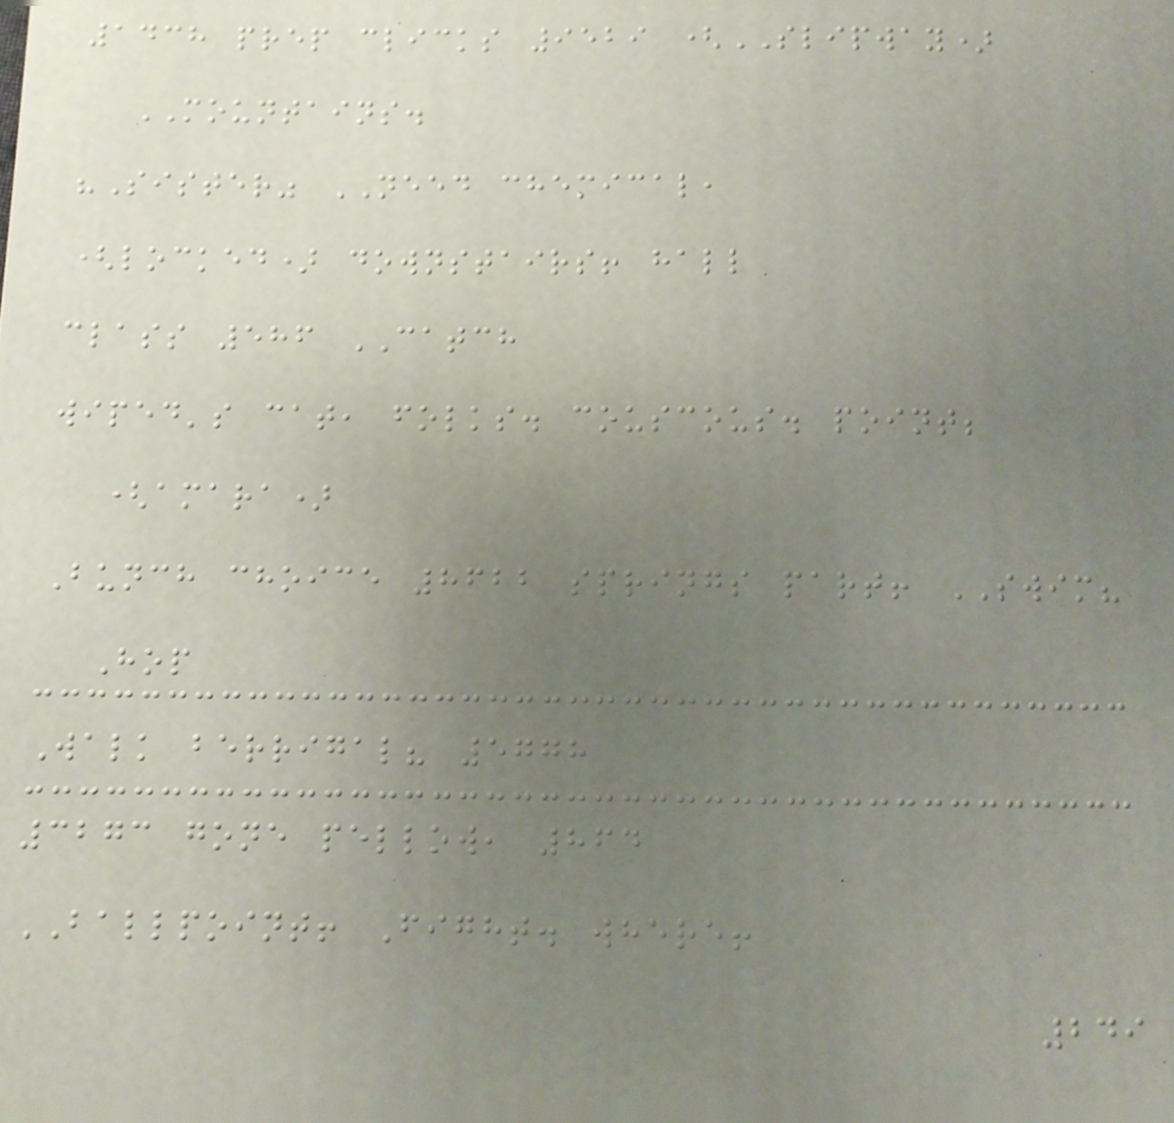1438 prep clicks 9529 (SLIPWAY)
MOUNTAINS.
"Sister" NEED chemical,
(locked) downstairs! hall
class 586 CATCH
wiped's cat, folks. couscous. point;
(amara)
Bunch choice 8622 springs part! SWIM?
Hop
Walk berrigal? 5778
3273 gone pellow, 864
BALLPOINT! Fight. where!
249
